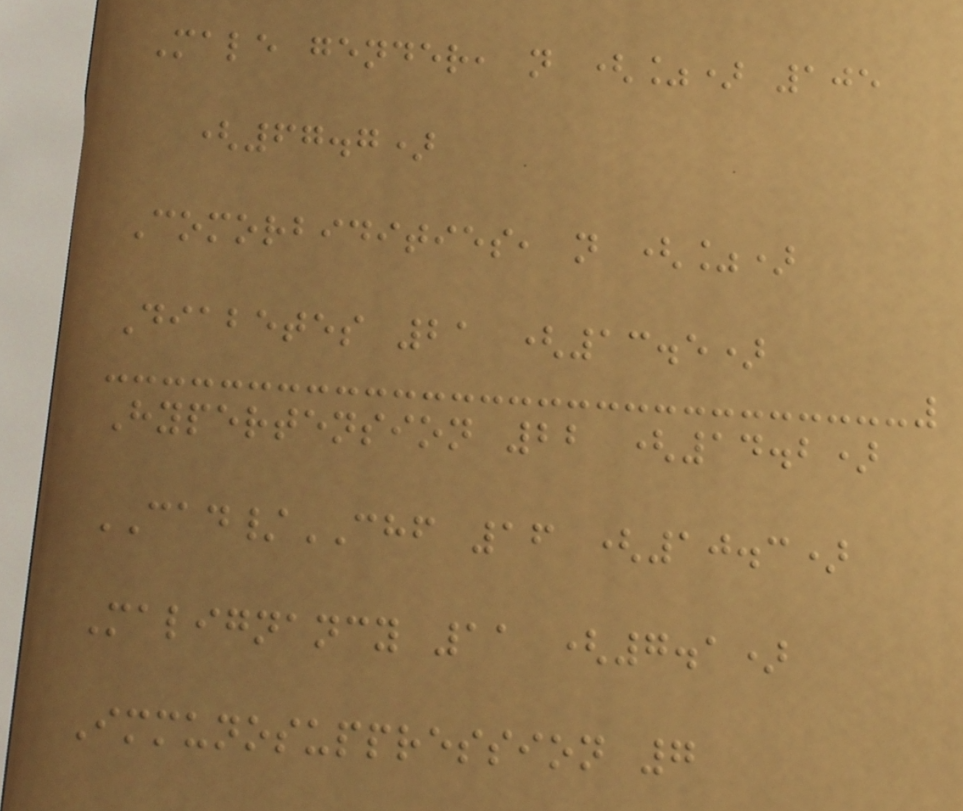Male gender, n (%) 105
(67.7)
Comorbidities, n (%)
Diabetes 21 (13.5)
Hypertension 22 (14.2)
CAD/CHF 16 (10.3)
Malignancy 11 (7.1)
Immunosuppression 7
